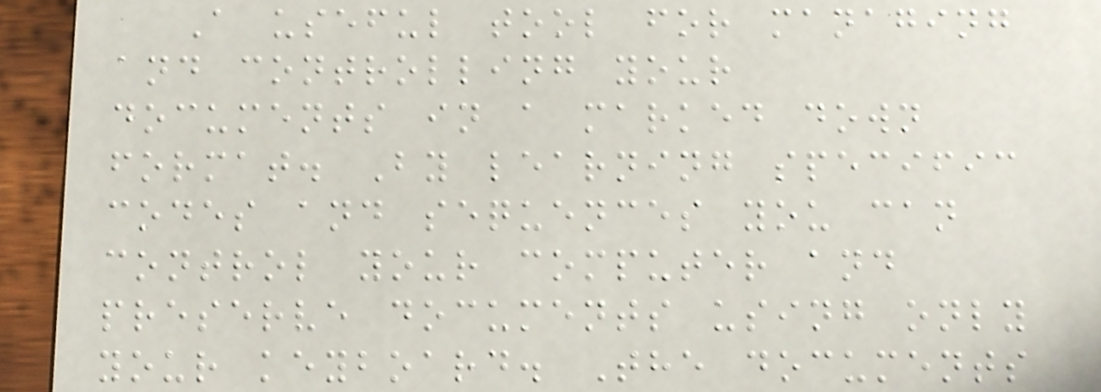A useful tool for managing
and controlling your
documents in a marked down
format. By learning specific
codes and sequences you can
control your computer and
preserve documents using only
your keyboard. The documents
